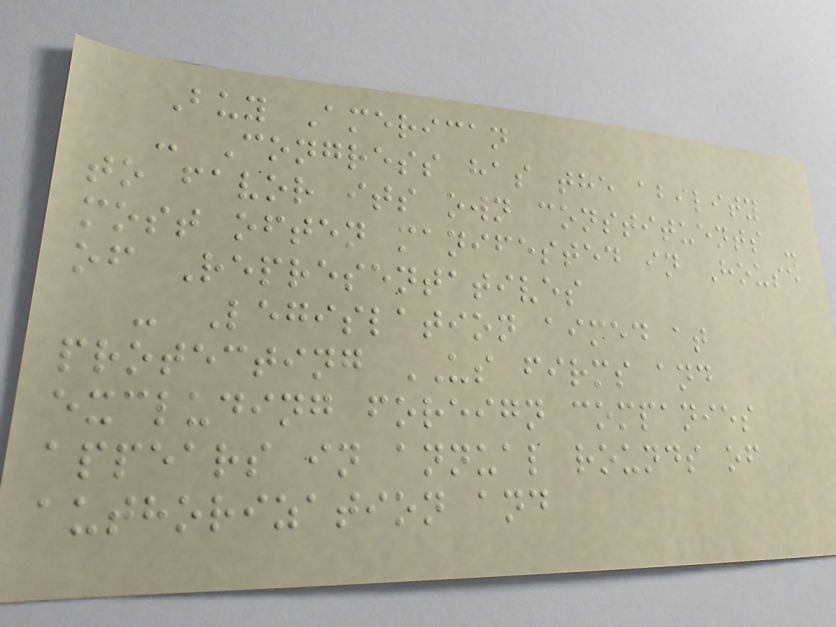Buy American
- Congress has the ability
to favor its own constituents -
most often manifested in House
of Representatives
- Legislation aimed at
protecting US firms and
excluding foreign companies
appears in annual rounds of
authorization and
